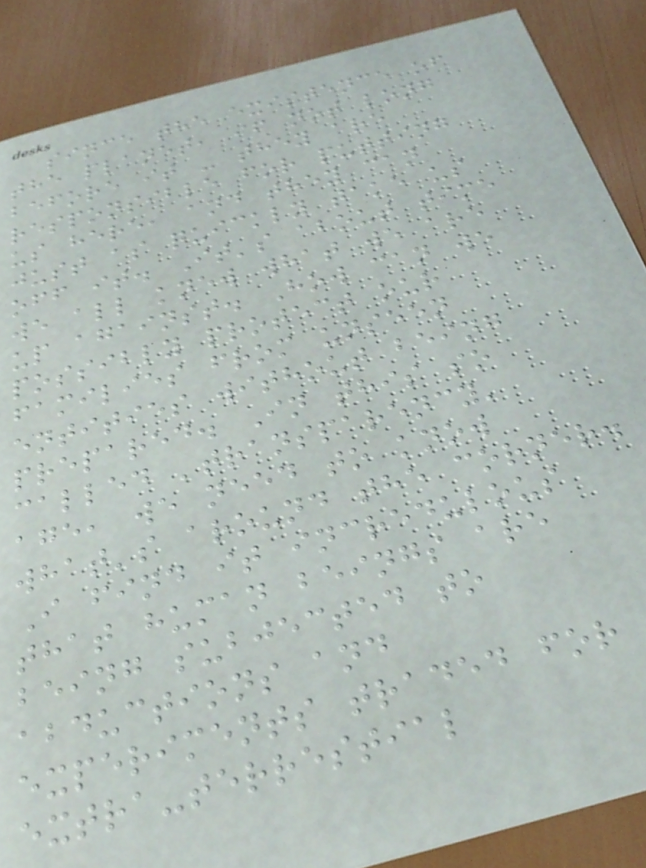since the existence of
the planet, if not long
before it - they are
responsible for putting
us here, and they can
just as quickly take us
off it. It's about time
we all knew what we are
up against. How can we
possibly protect our
families from unseen
entities without being
prepared. In this so
called 'transparency'
age, we need to know
what's around the corner.
I find it incredulous
that human beings are
being subjected to
abductions and
experiments traded for
extra-terrestial
